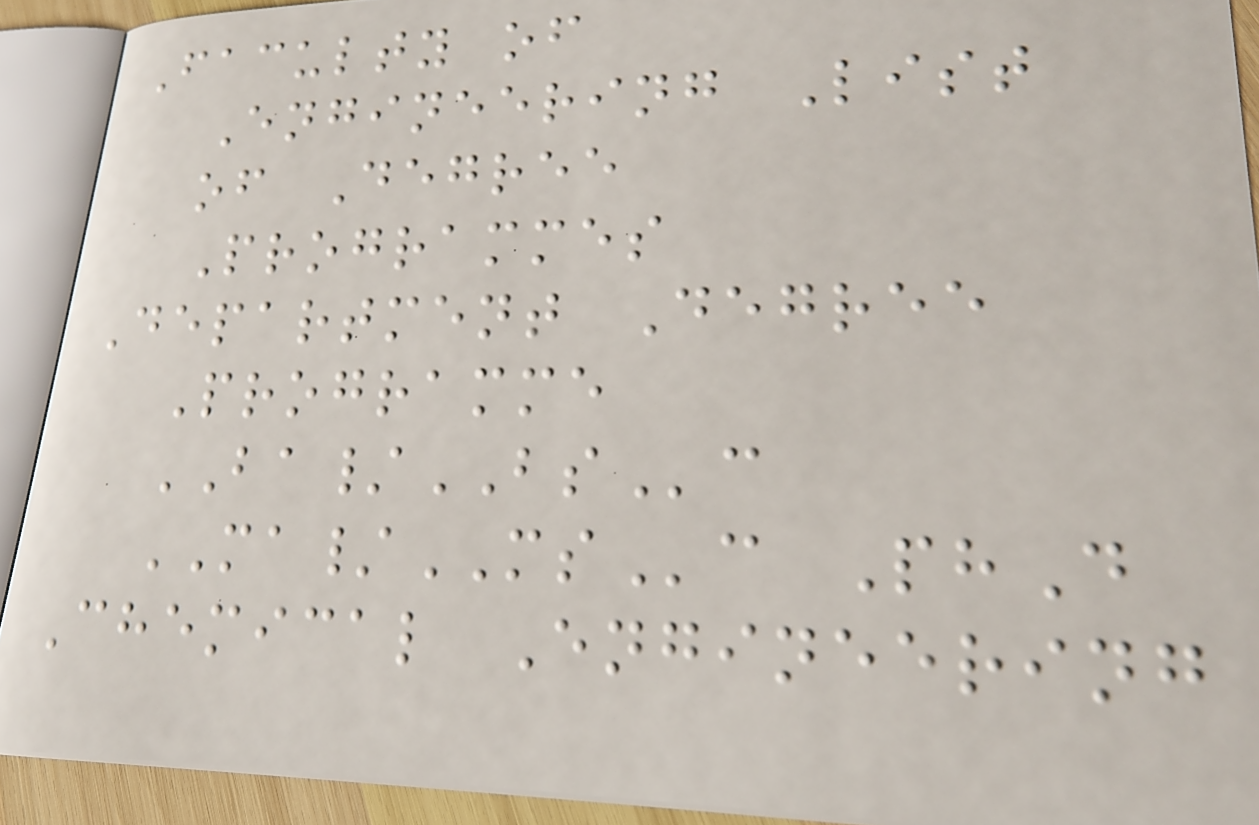Faculty of
Engineering List
of Degree
Programmes
Department Degree
Programme
BA/BSc
MA/MSc PhD
Chemical Engineering
